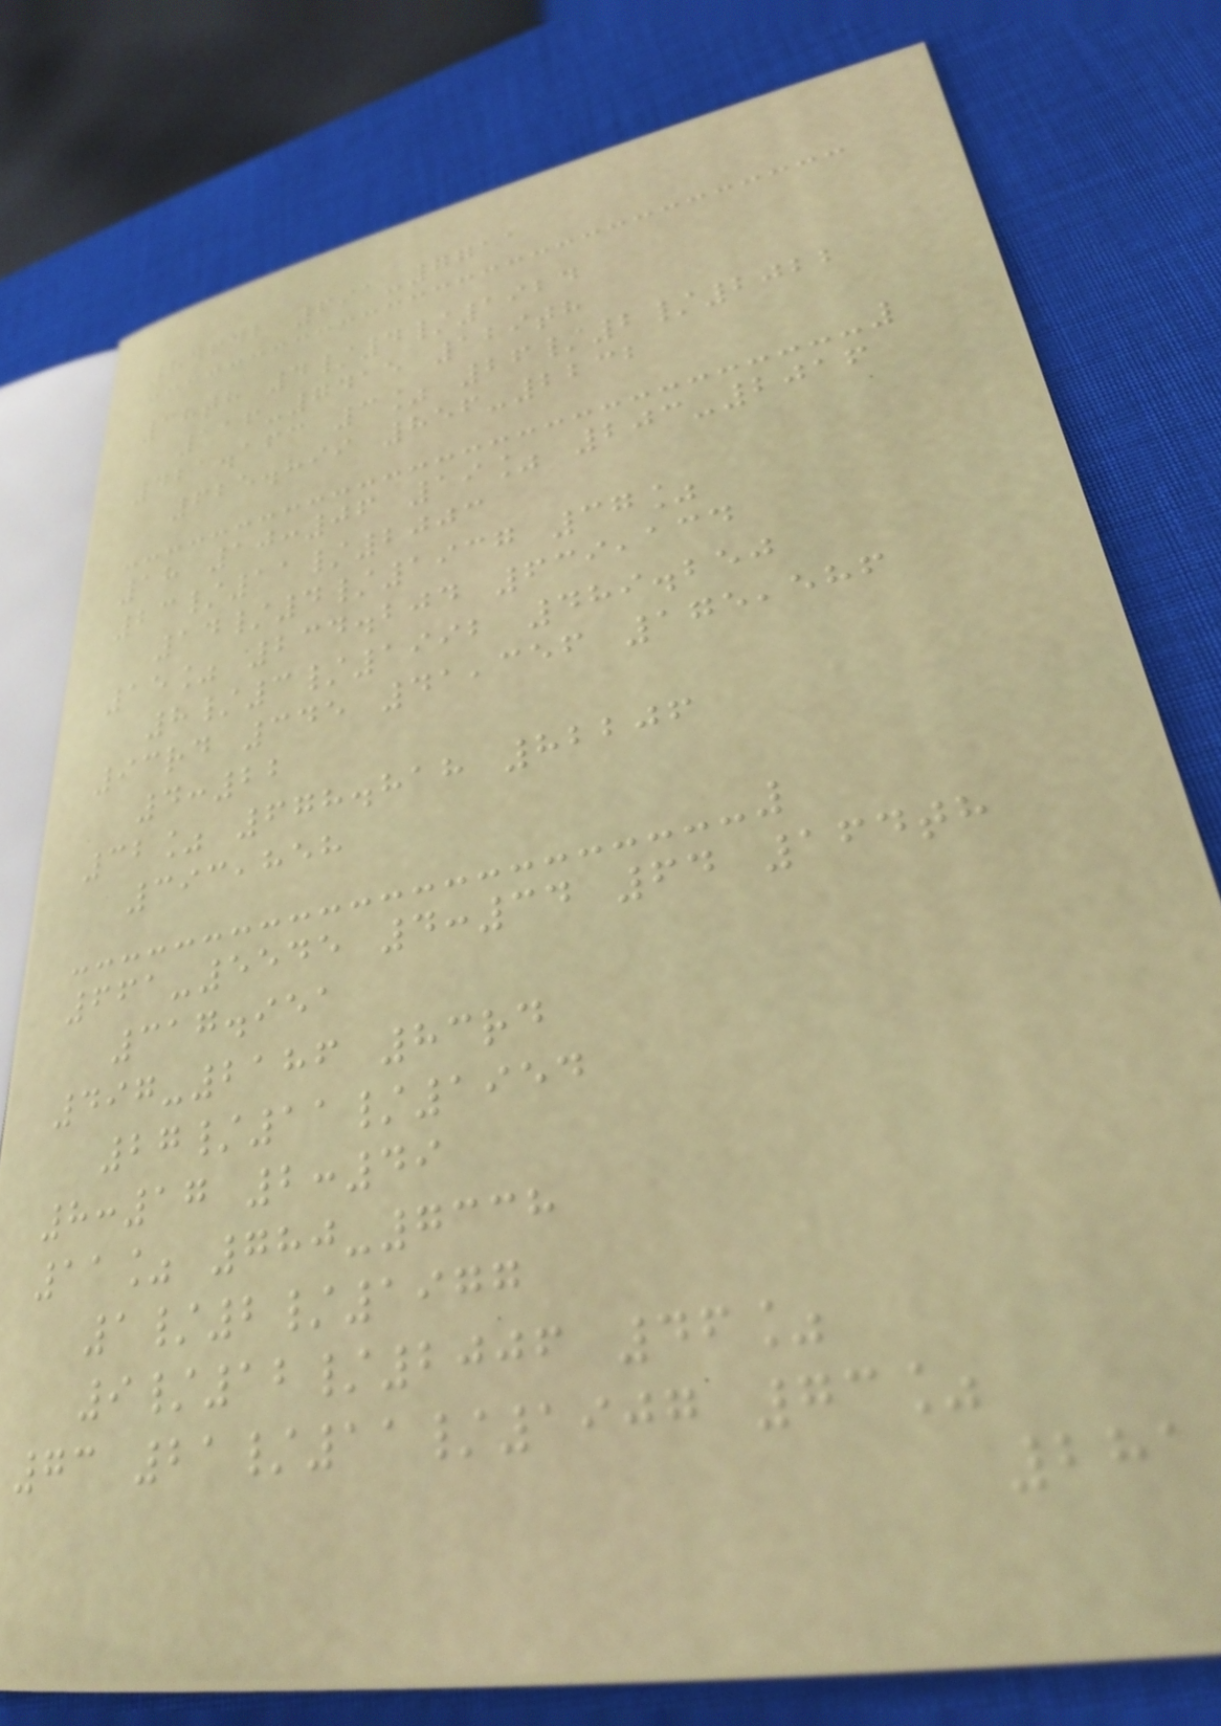84642 691-7711
38th 4/4/1924
116-7415 129th
421.163 3% 26/2/2022
625.899 856-2232
18 10:06 19% 203-2016
23/11/2003
14/4/1937 37%
15% 234.204 639,134
8/3/1992 489.250
93rd 345 41,356 175,586
4:22
32% 678.818 82206
393,858
661-5545 4:34 64 164th
317.951
497-2186 83rd
27/11/1954
8:17 2:49
11% 780-7338
1/2/1977
9/12/2006 46%
73 21/11/1907 73%
281
